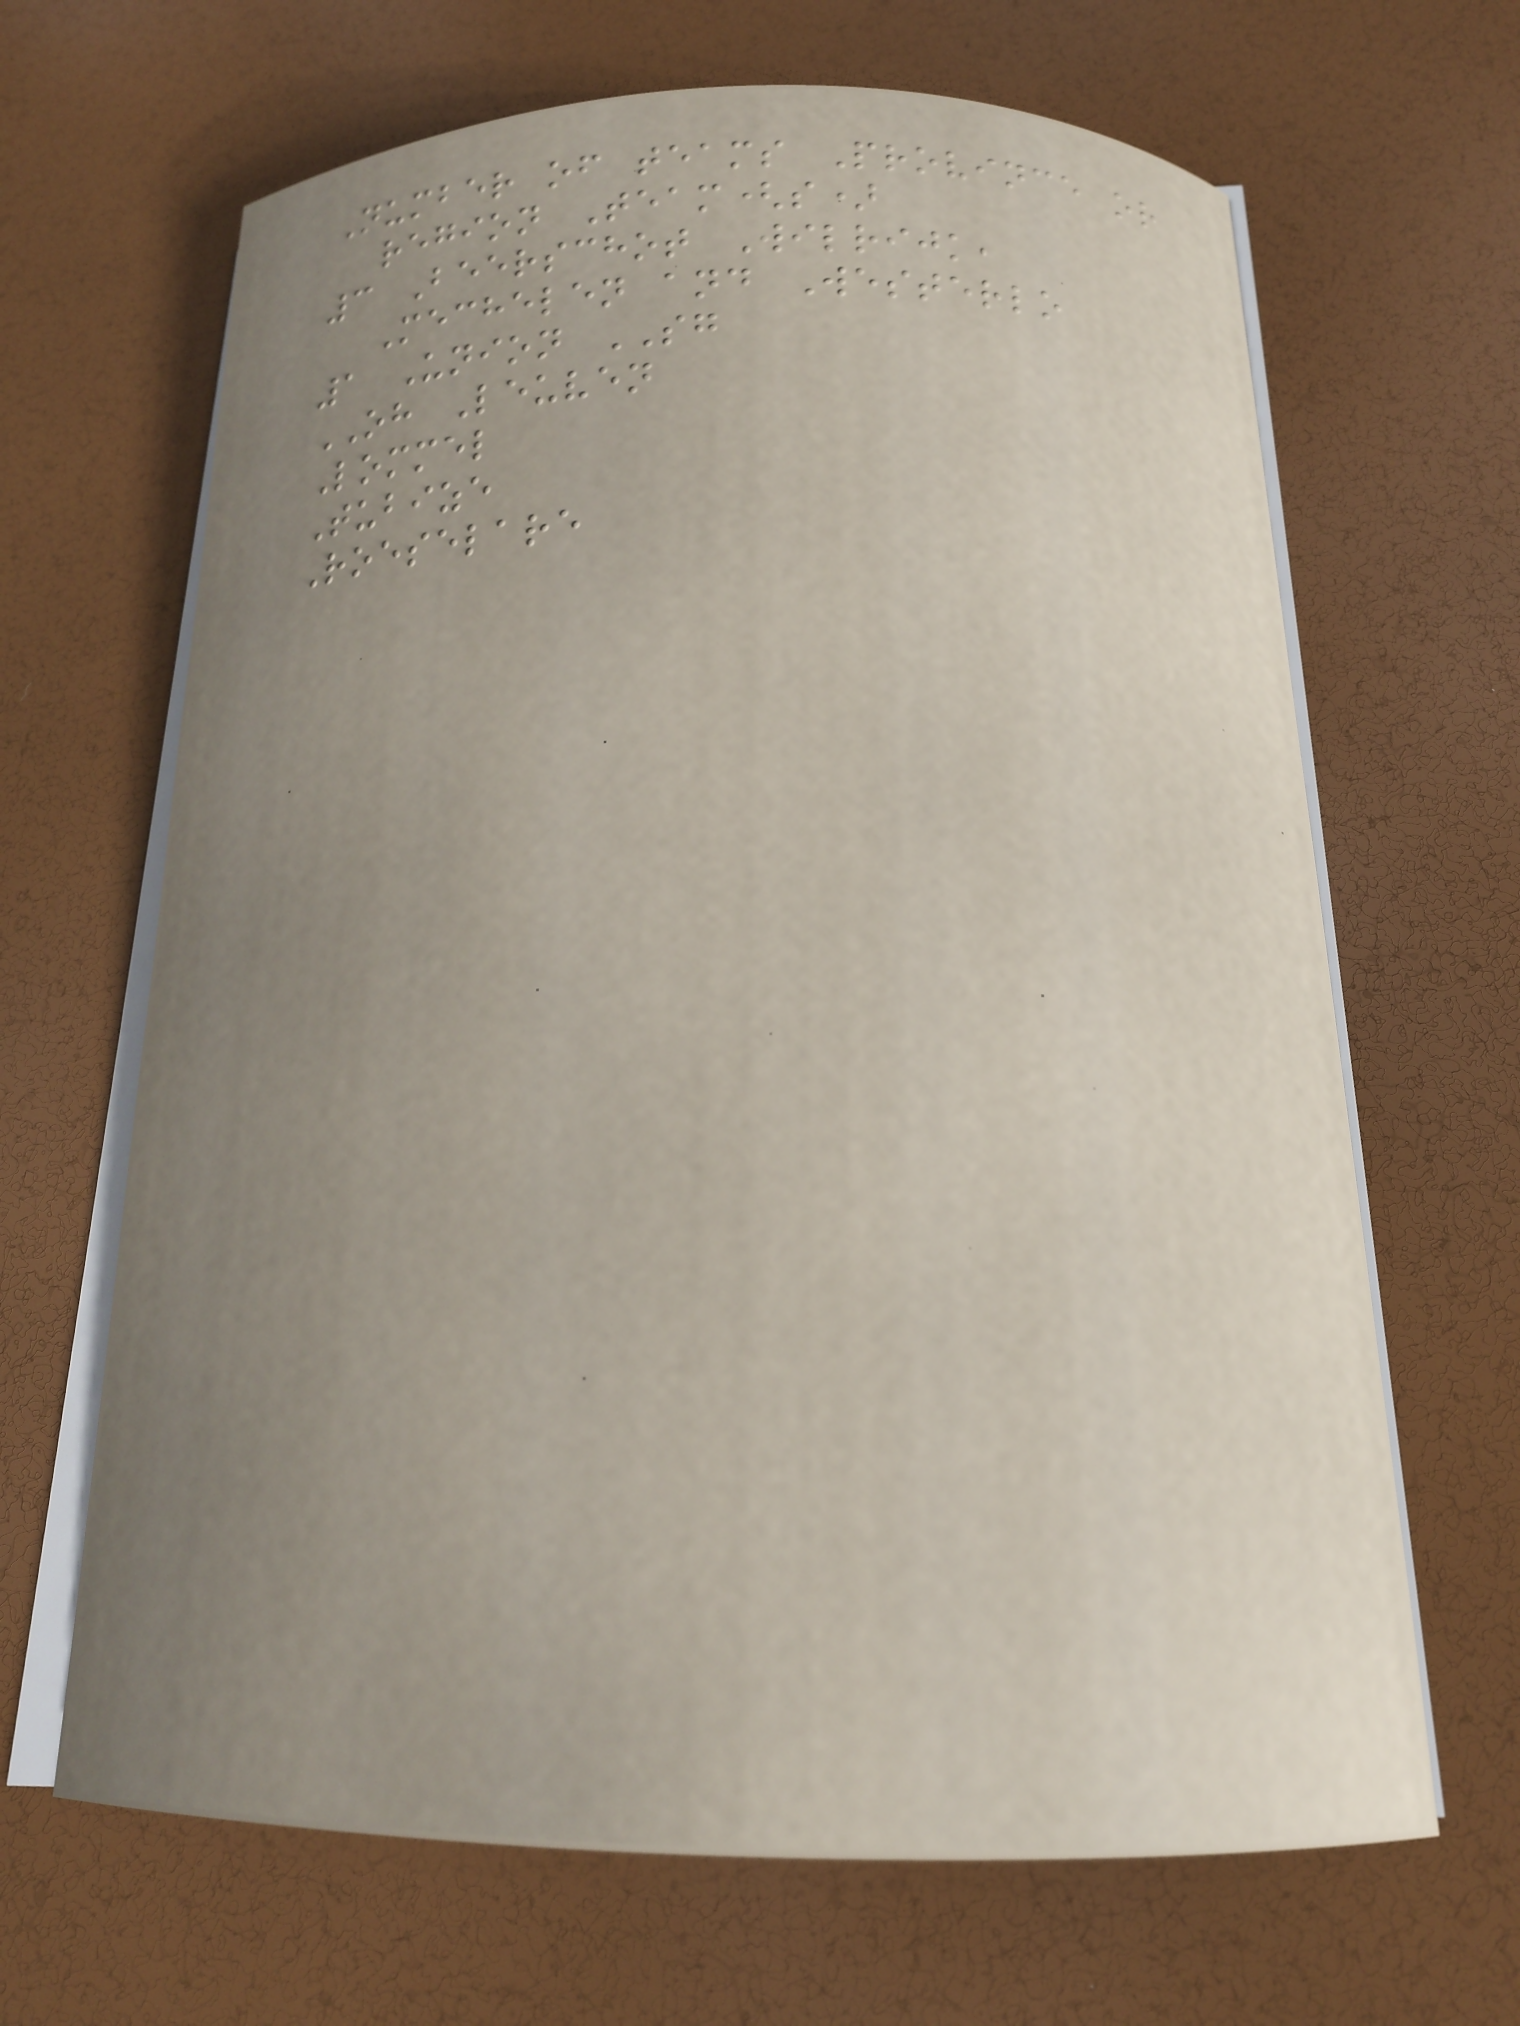Number of teams Province or
region Team(s)
3 Beerschot Wilrijk,
Mechelen and Westerlo
1 Union SG
OH Leuven
Lommel
Tubize
Roeselare
